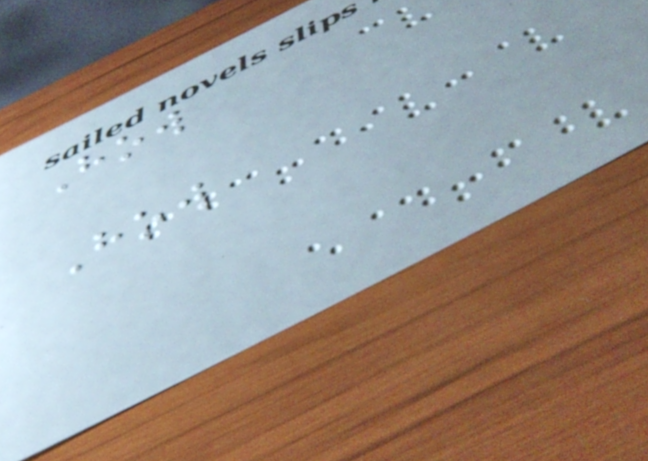How
How
